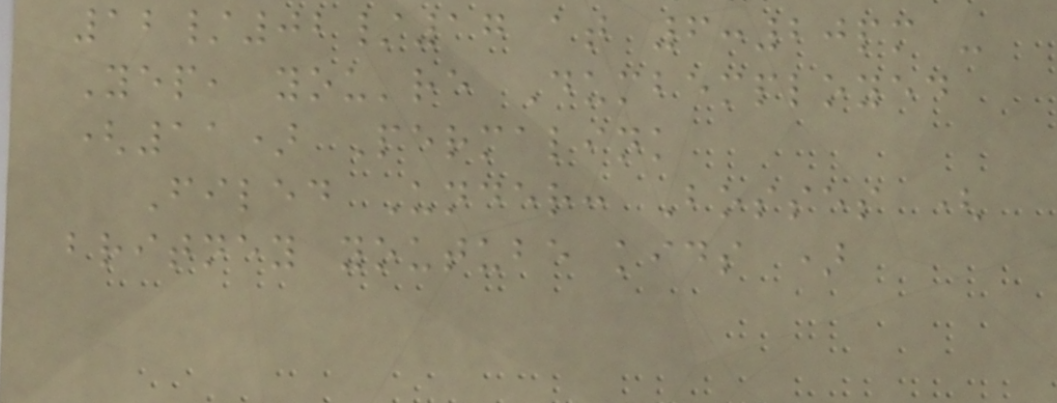12/02/17 at 6:20pm -
Yep, you're Dumbemployed
(11) Permalink
Filed Under: Bosses (
britney youtube kids )
